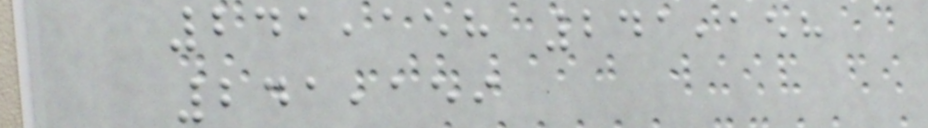241,158 241,158
241,159
